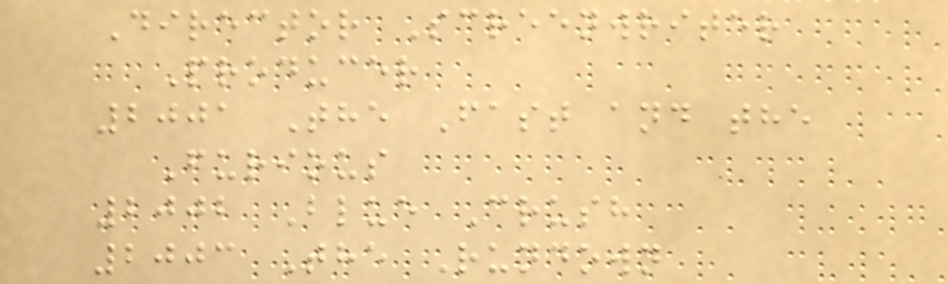Director Screenwriter
Producer
2001 The Fast and the
Furious
2002 Blue Crush
2003 The Rundown
